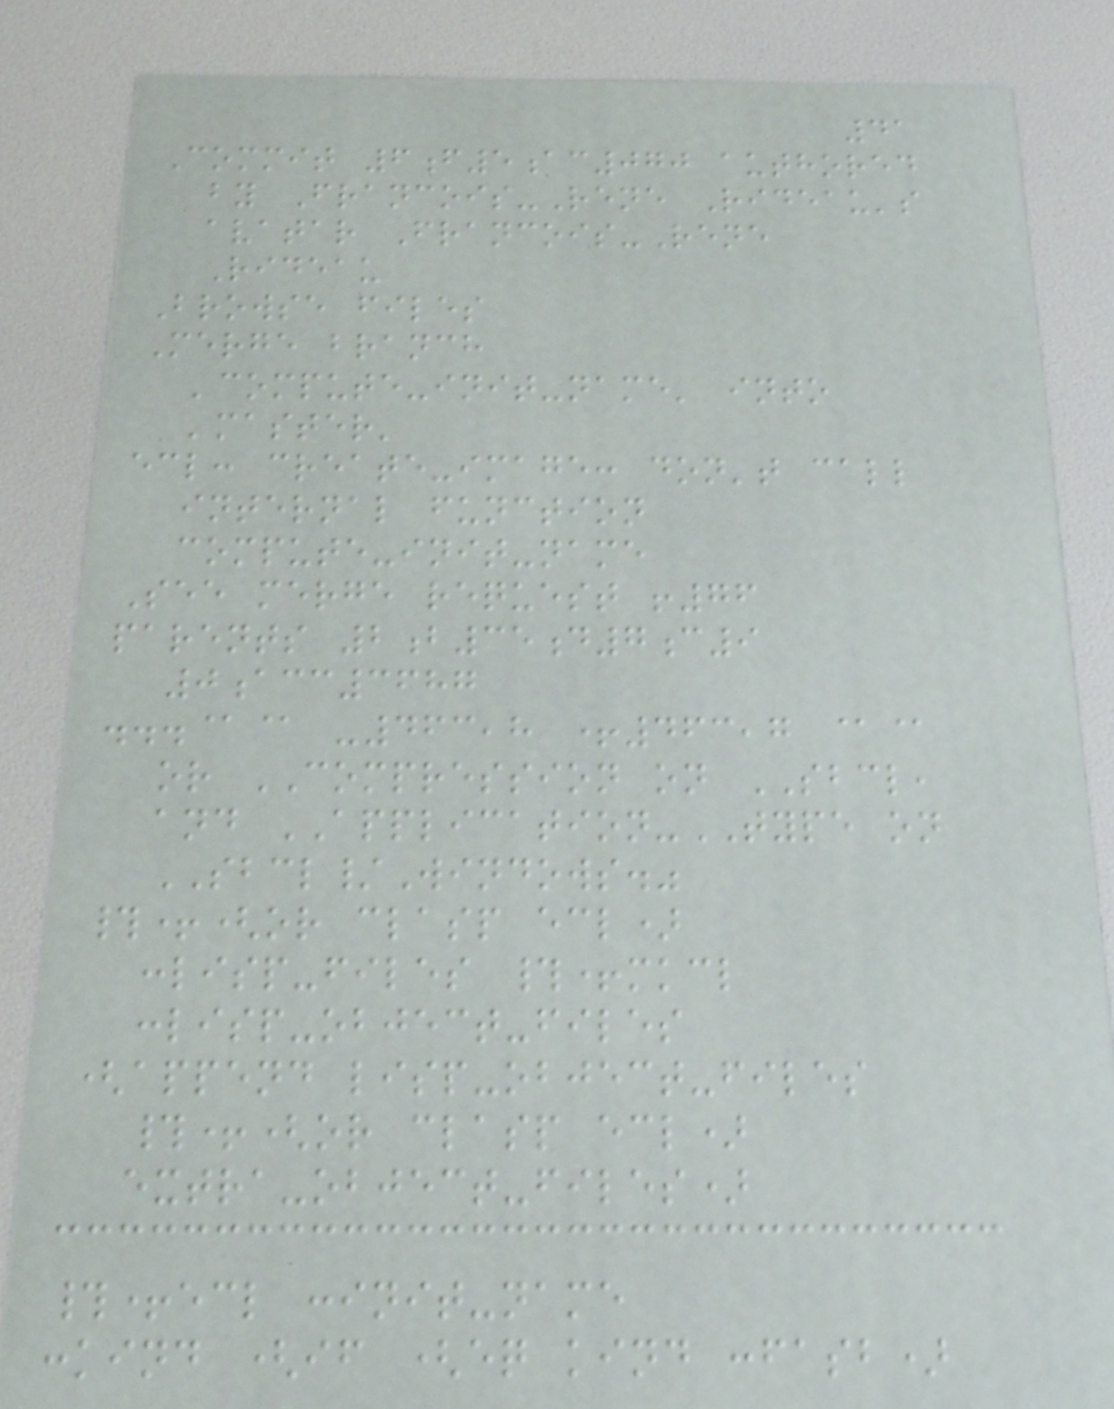41
Commit 6f5ac070 authored
by Francois-Rene Rideau's
avatar Francois-Rene
Rideau
Browse files
Merge branch
'compute-init-name' into
'master'
ecl: create-image: don't call
internal function
compute-init-name
See merge request !76
parents 2b35d7c9
0acc3687
...@@ -463,8 +463,7 @@
or COMPRESSION on SBCL,
and APPLICATION-TYPE on
SBCL/Windows."
#+(or clasp ecl)
:lisp-files #+mkcl
:lisp-object-files
(append lisp-object-files
#+(or clasp ecl)
extra-object-files)
#+ecl :init-name
:kind (if (eq kind :fasb)
